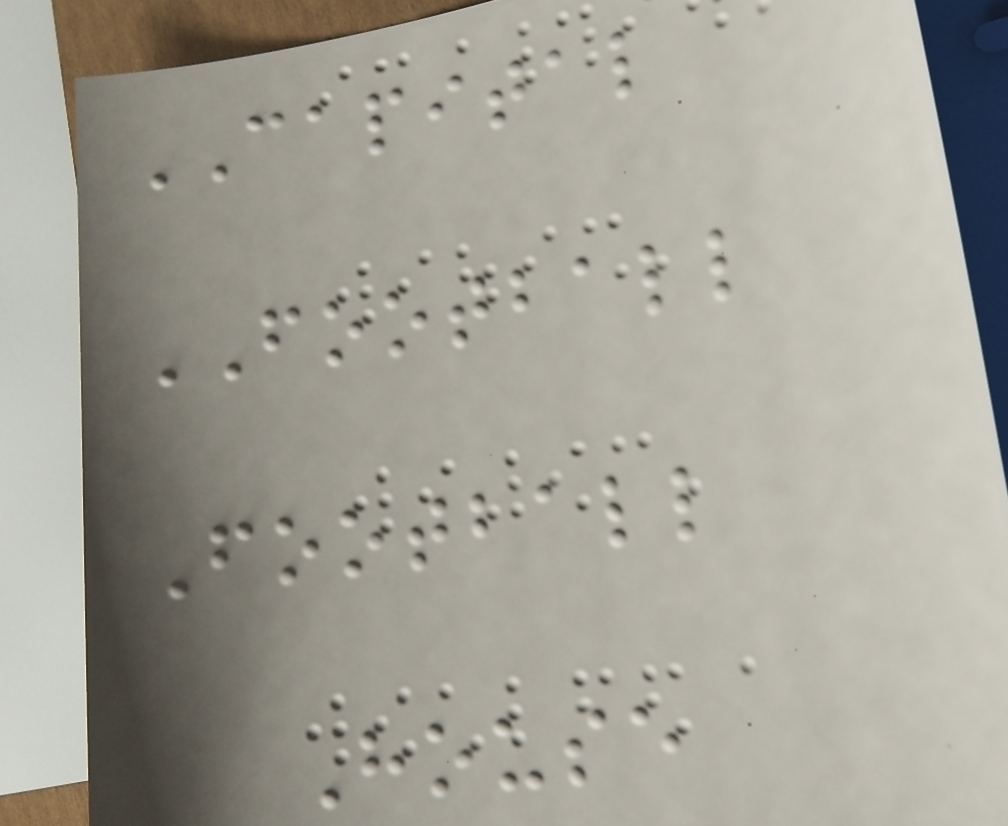CAPITAL
FOOTBALL
Football
House
